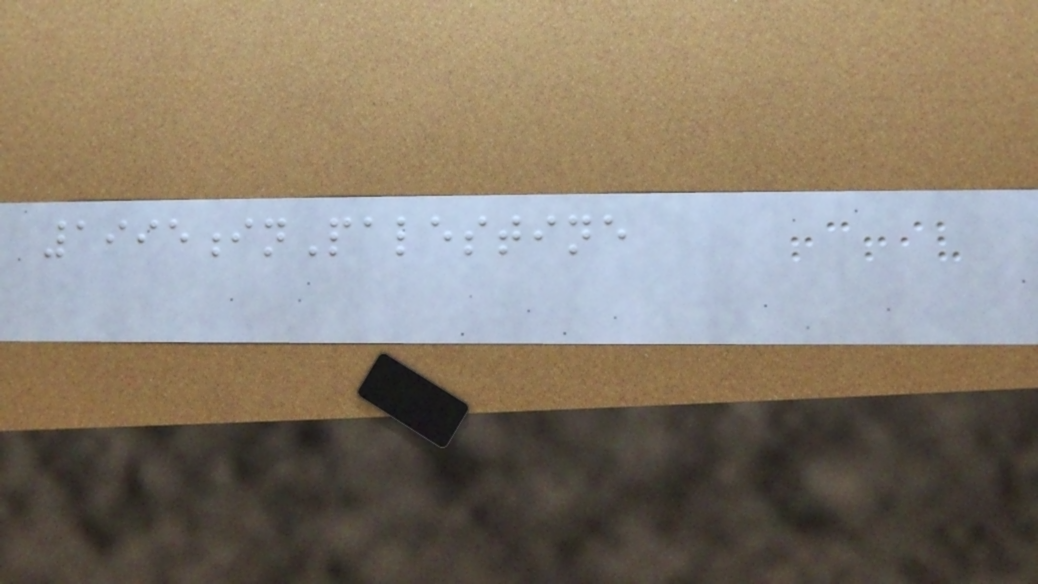1995inPalestine
